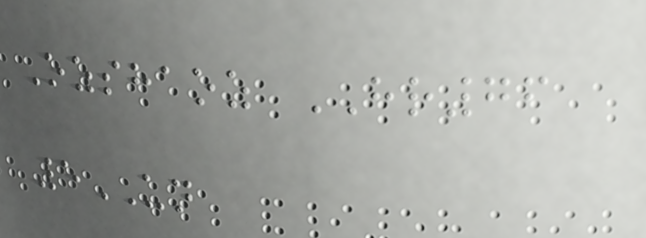Ozshaoz HR76
5UN
